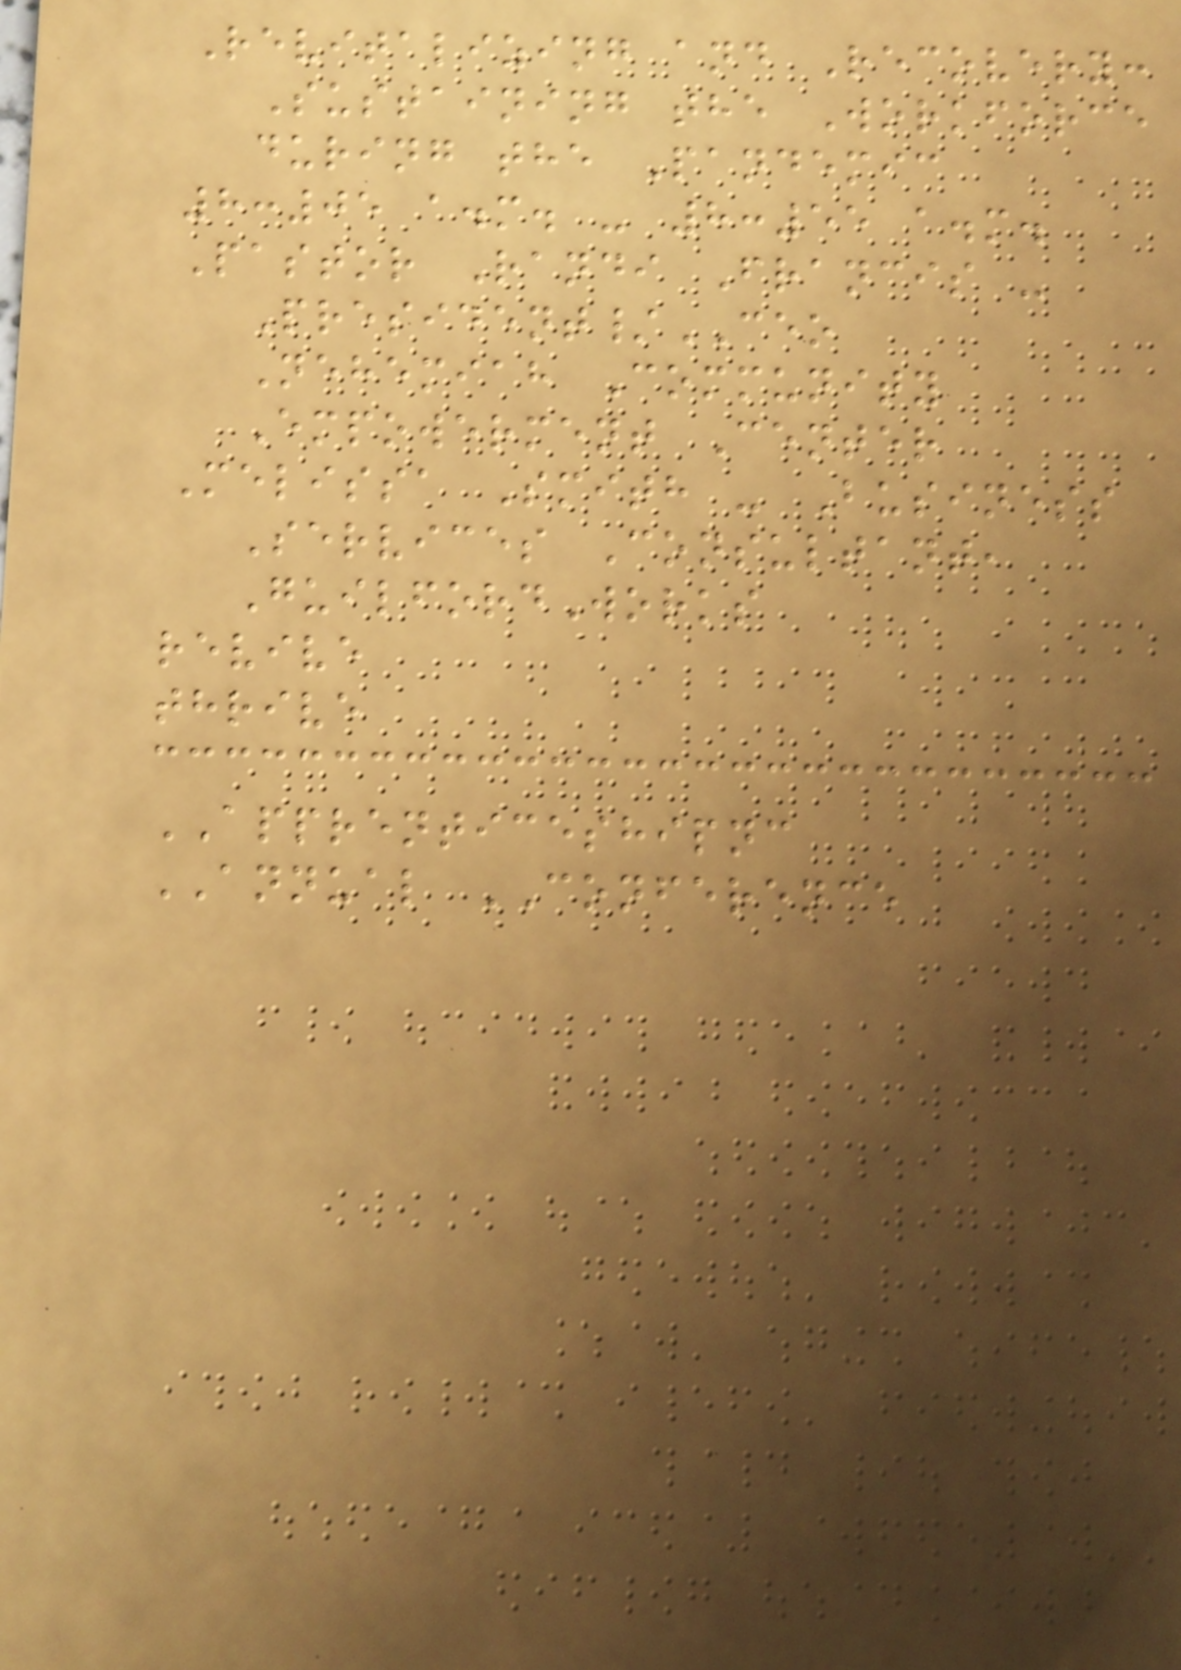Revitalizing and Recovery:
Sustaining the Workforce
during the Pandemic
8:05 a.m. - 8:55 a.m.
Pastor Randi Francis -
President/CEO
Nehemiah Community
Empowerment Center
Melissa Smith - Business
Services Consultant,
GuilfordWorks
revive
thrive
APPRENTICESHIPNC
ANNUAL CONFERENCE
